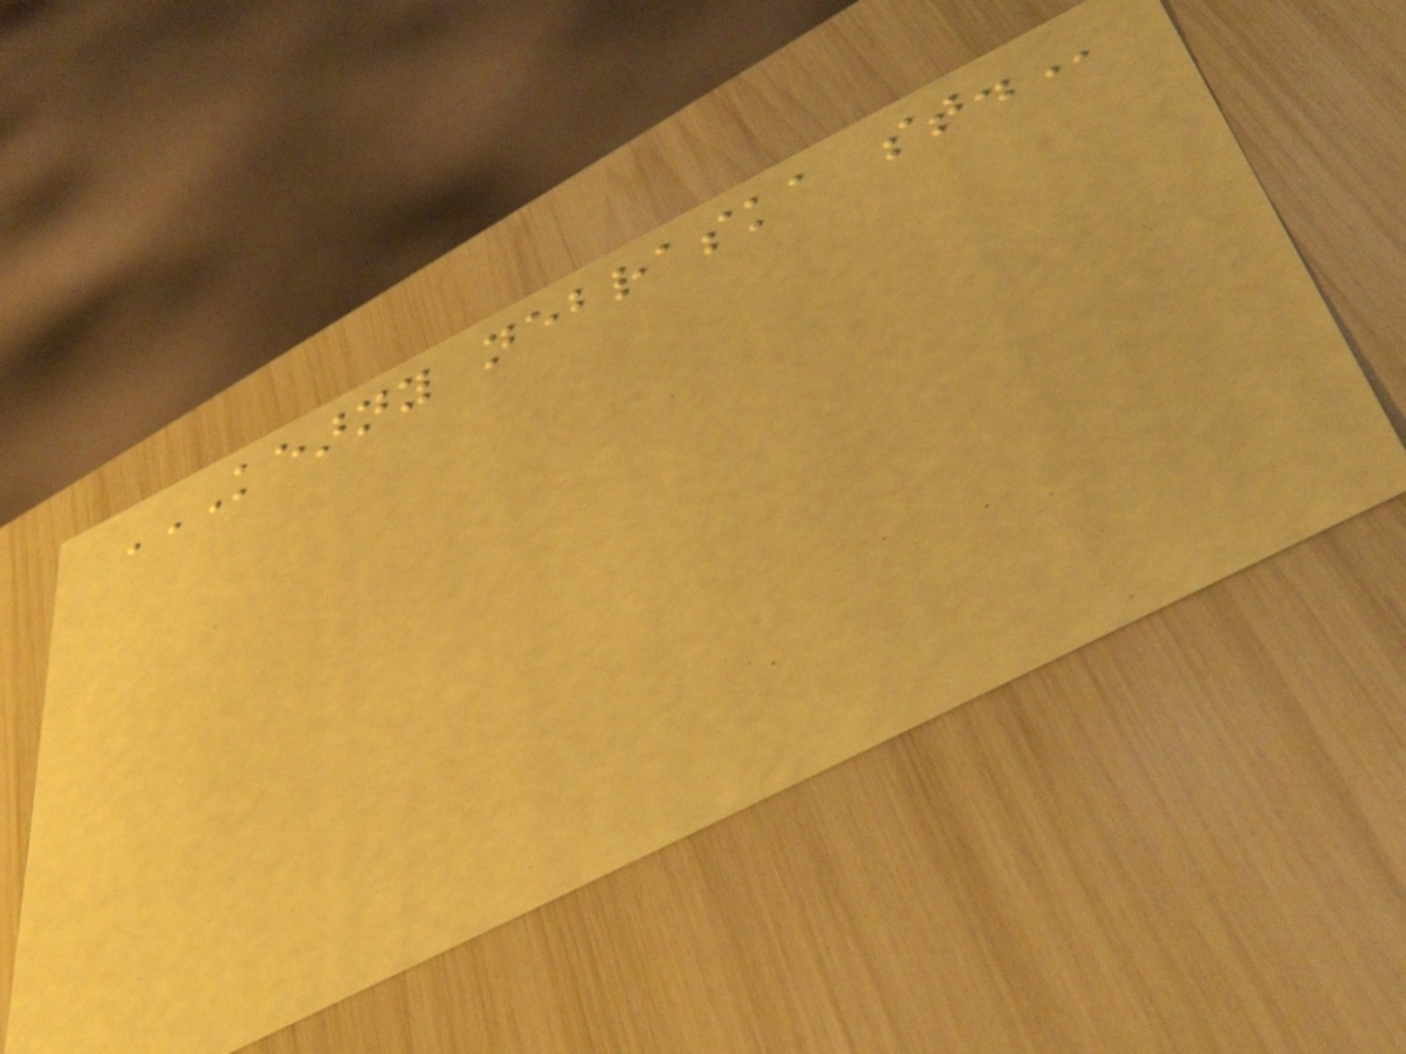KEARNY NEBRASKA ST.
